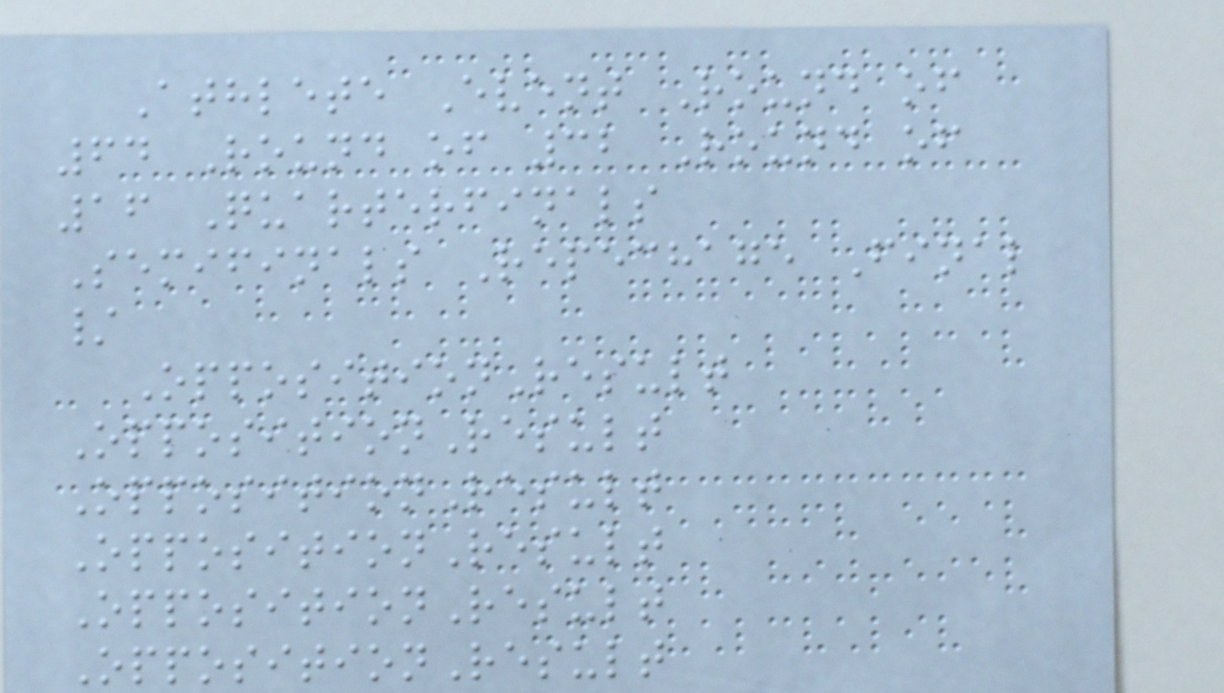Athlete Event Round of
64 Round of 32 Round of
16 Quarterfinals
Semifinals Repechage Final
/
OppositionResult
OppositionResult
OppositionResult
OppositionResult
OppositionResult
OppositionResult
